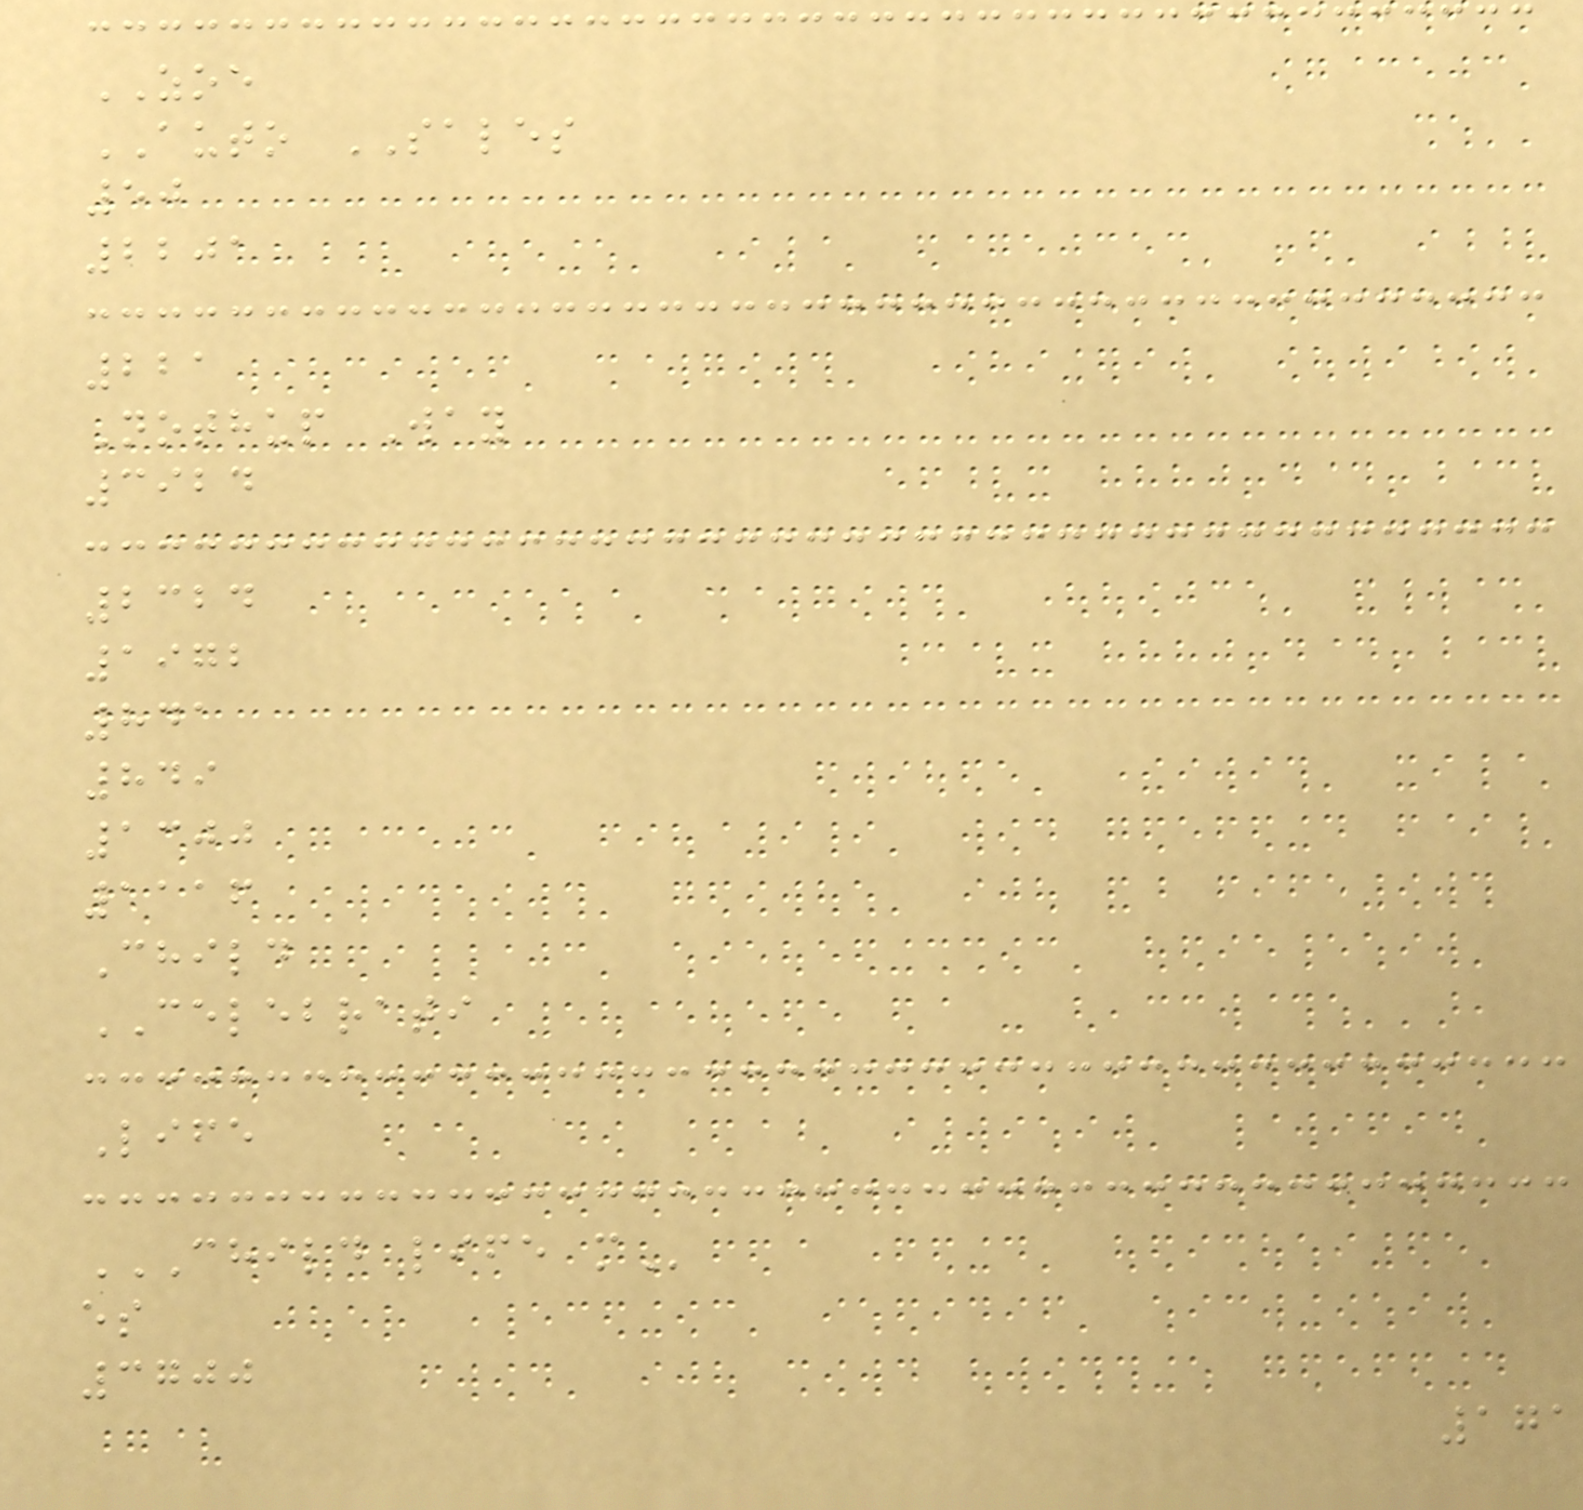ZOE
AUTO SALES
50
2201
221
Nothup Way
3924
2324
1972
841
849
1300
1116
Child
CELEBRATI
Life
CHILD LIFE M
es
3700
171
